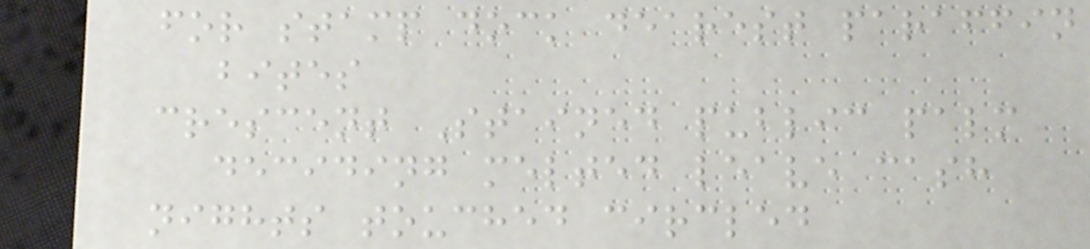for stamp dock dearest paraffin
bites
crescent Stained public palm
deciding melted leave cash
nights touched circled
